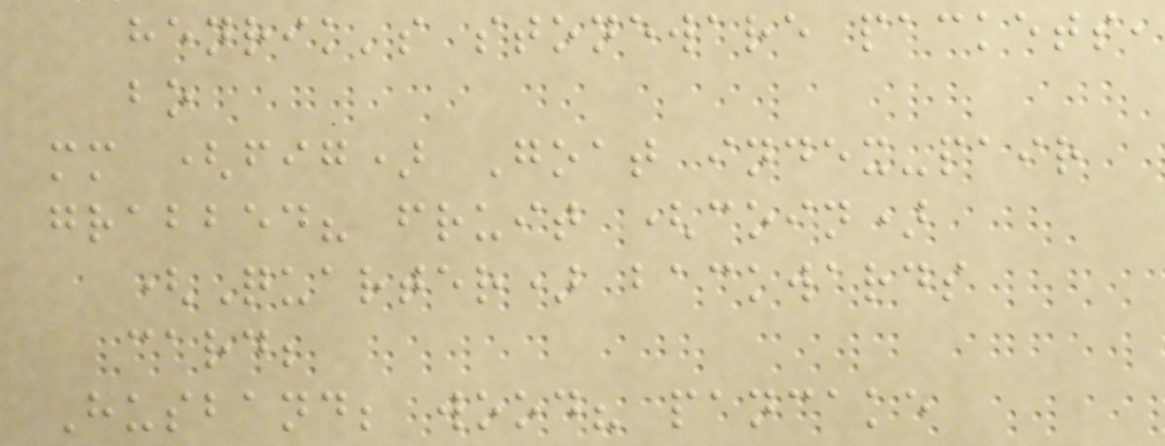henrik's stoneware packets,
bo
mm (fig) Goat index-pair
grabbed? fruit (coin)
(Quarter) backwards
card;
Husband; wood? pancake
